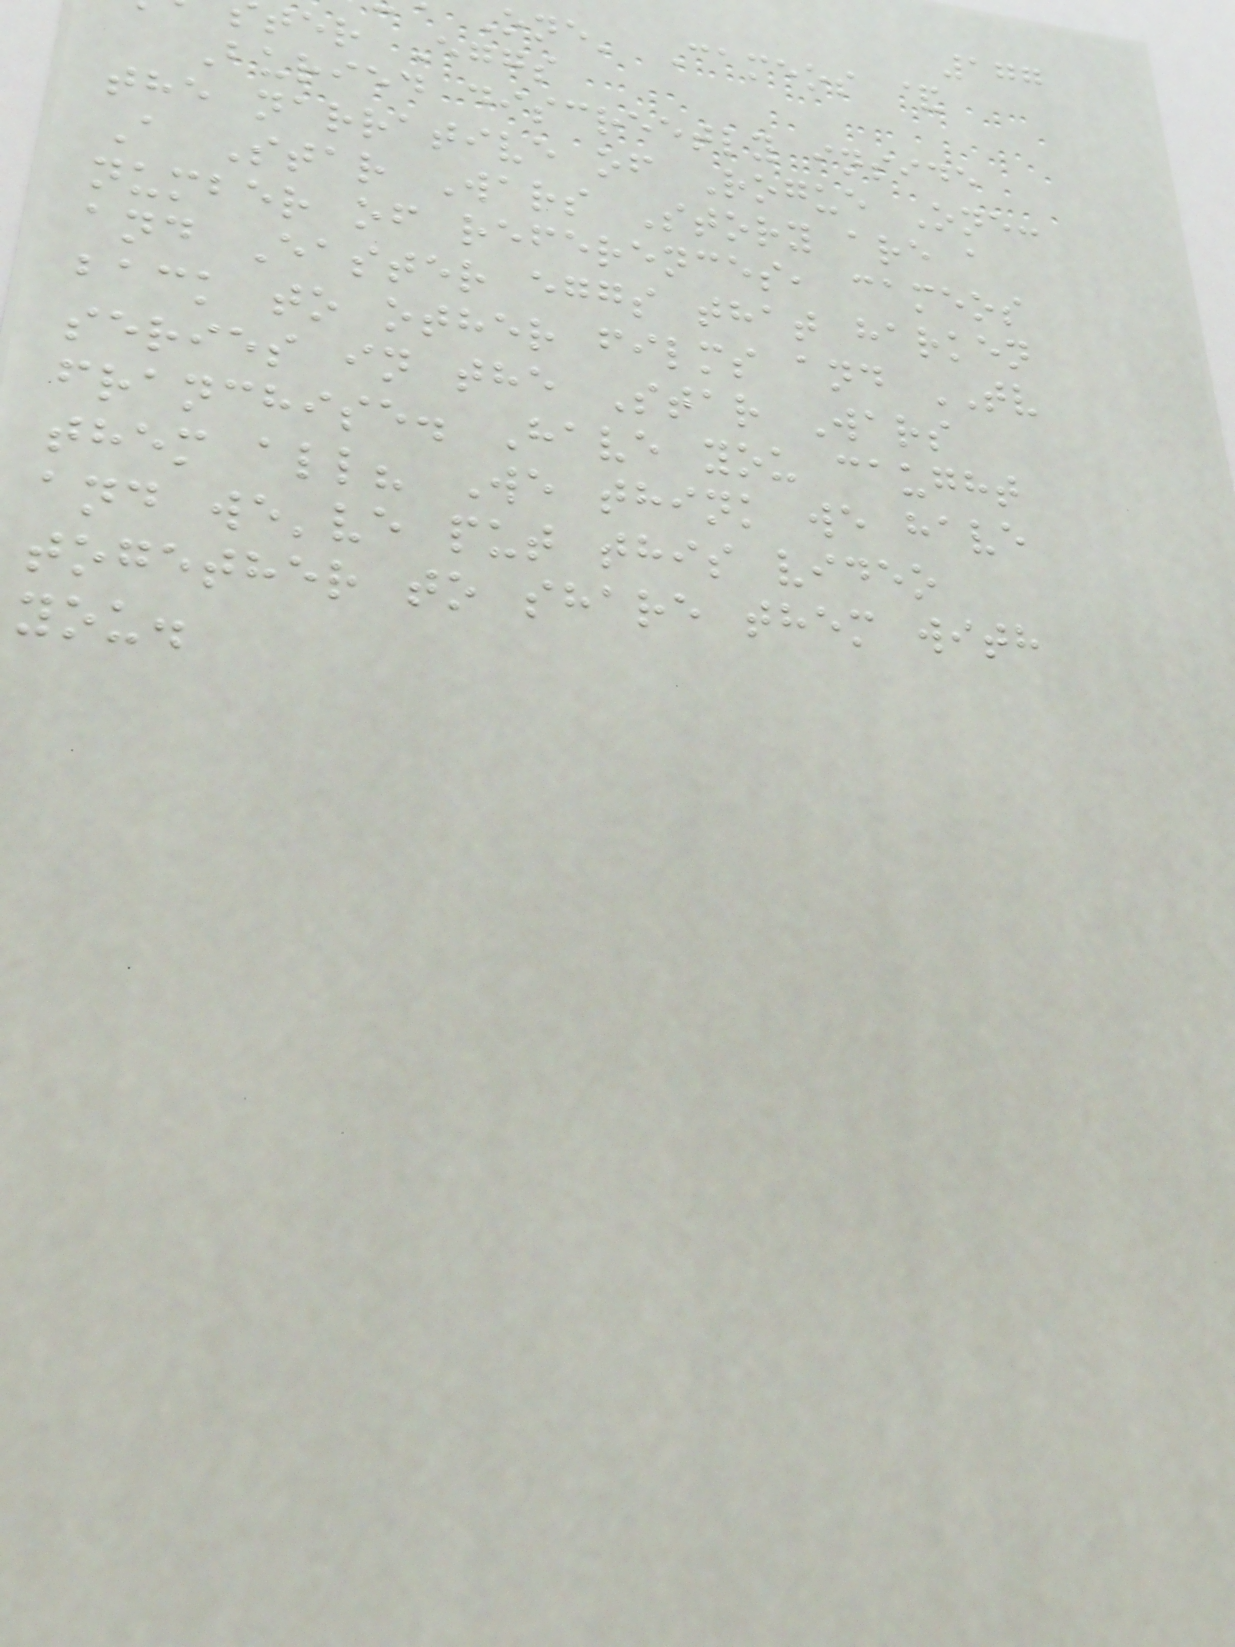177
one' Cameos &
ter Eggs
Buried discreetly inside
the narrative of Rogue One:
A Star Wars Story are a
number of references, cameos
and Easter eggs that harken
back to other films and TV
series in the Star Wars
franchise. Have you caught
them all? We think we have
and we've put this video
together to share them with
you.
